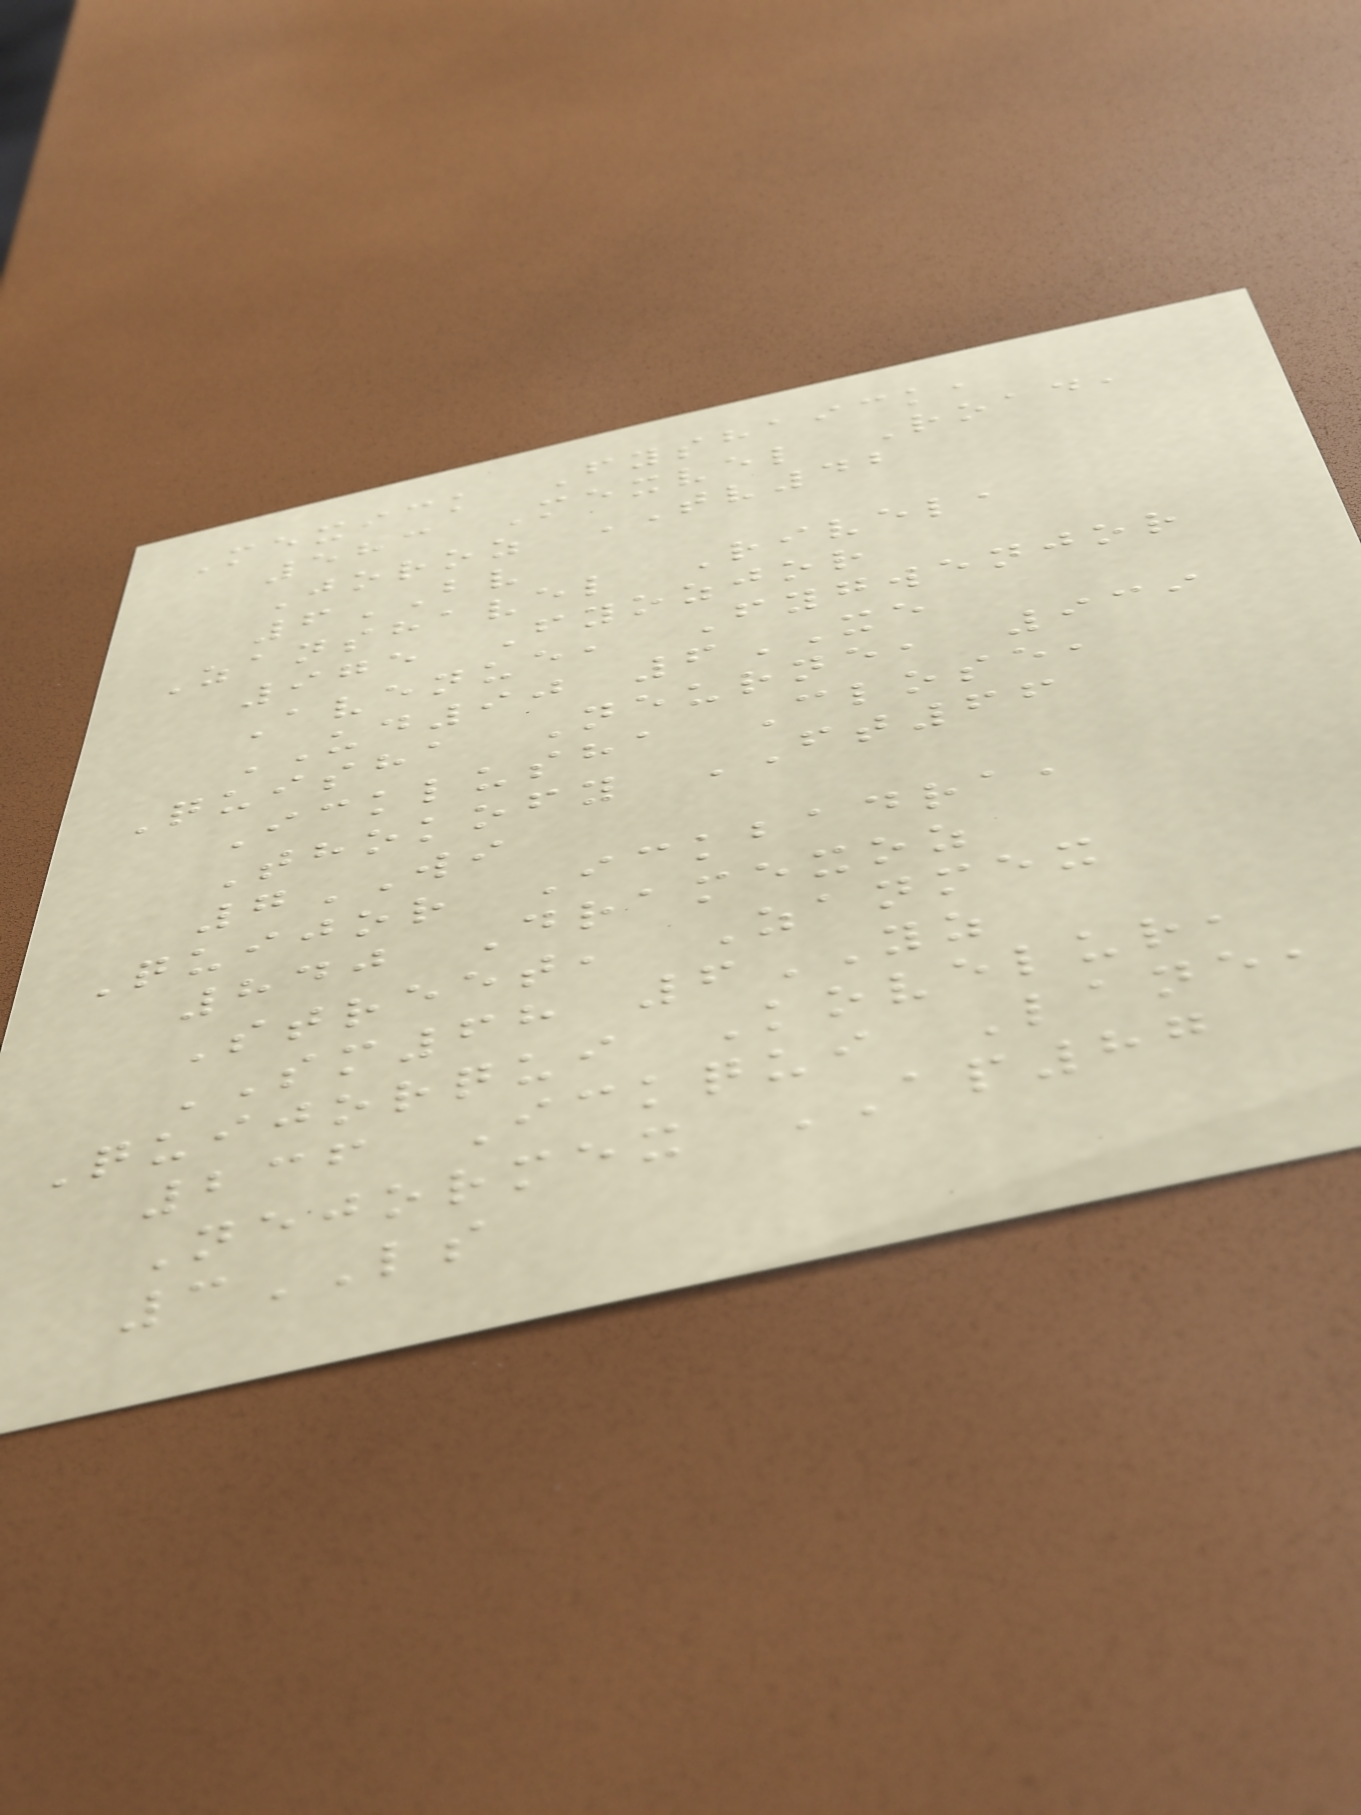Mexick Fyshaick,
583 Mexvel Road,
Joroz TV42
6BV
Zanshavel Rivel,
975 Fyozjor
Avenue, Fygwenjor
UD90 6XE
Quisha Neurne, 939
Icklusha Close,
Thokofy FT66
7WI
Quijor Ickbadra,
840 Dramexoz
Street, Zanmex
SM68 6YZ
Quijorqui Kovelur,
236 Ickqui Lane,
Nejormex AP87
3LS
